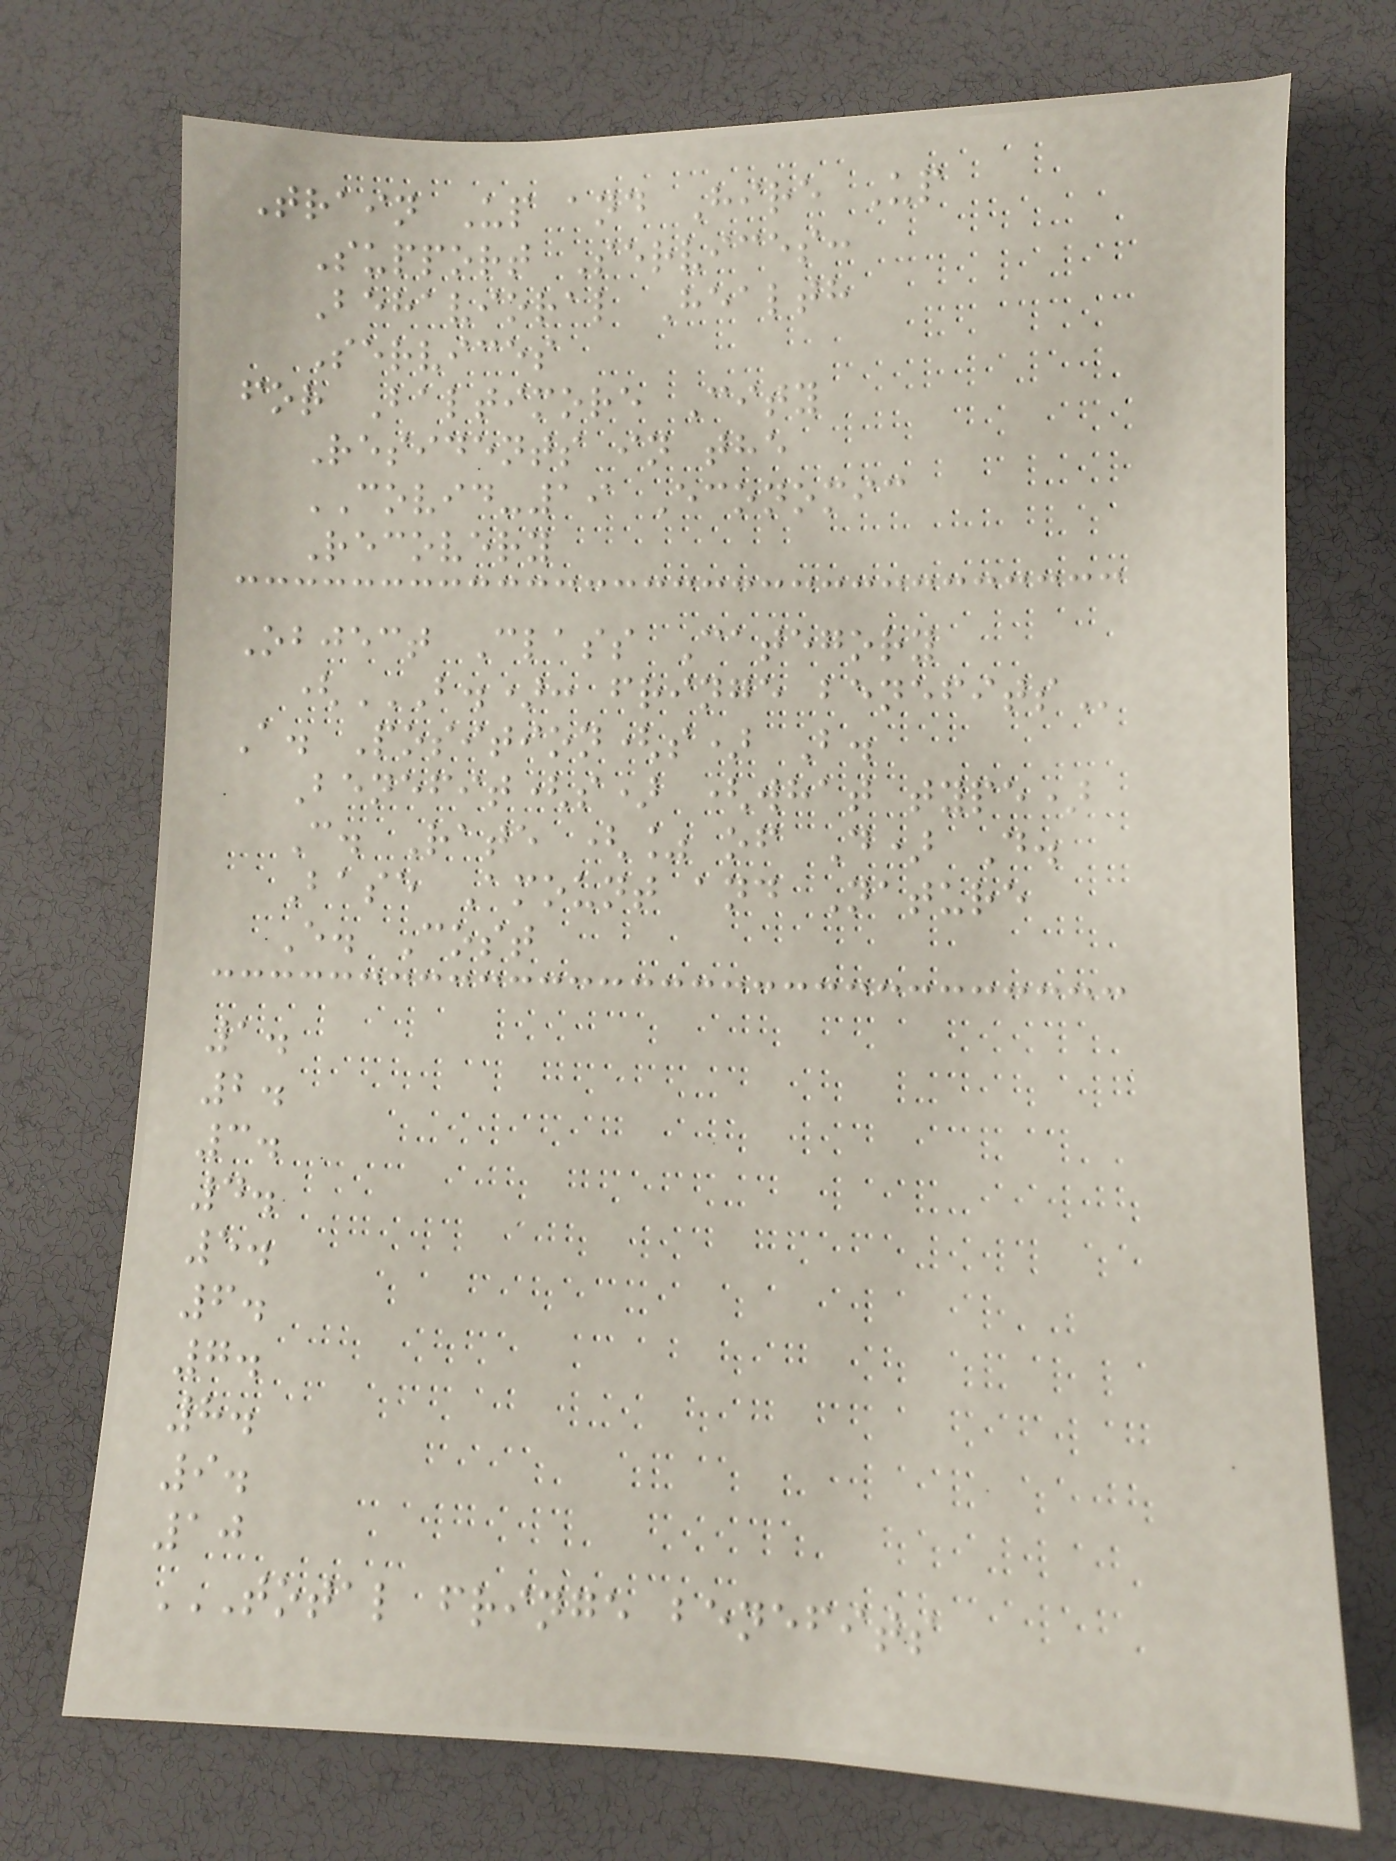Train Up and Hire Up
Support Services:
Behavioral Health
Services
for Baltimore City
Residents in the
COVID-19 Economic
Recovery
Object Class Category
(B.): FRINGE BENEFITS
A. Position(s) B.
Benefit(s) (what type)
C. Rate (% of D) D.
Base Amount and Nature
E. Cost
1.
2.
3.
4.
5.
6.
7.
8.
9.
10
TOTAL FRINGE BENEFITS
